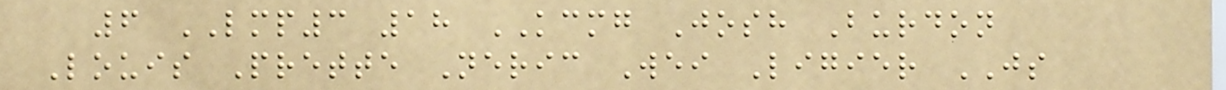6 LMP3 18 KCMG Josh Burdon
Louis Prette Neric Wei Ligier JS
